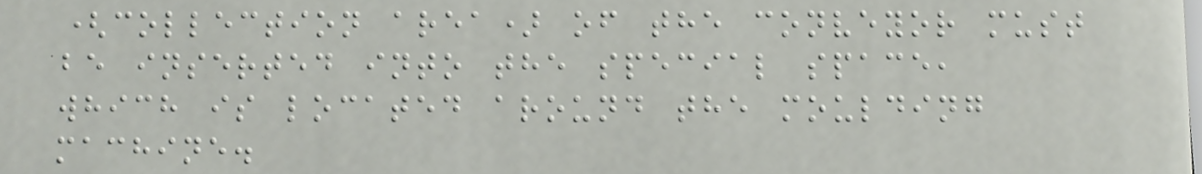(collection area) of the conveyor must
be inserted into the special space,
which is located around the moulding
machine.
